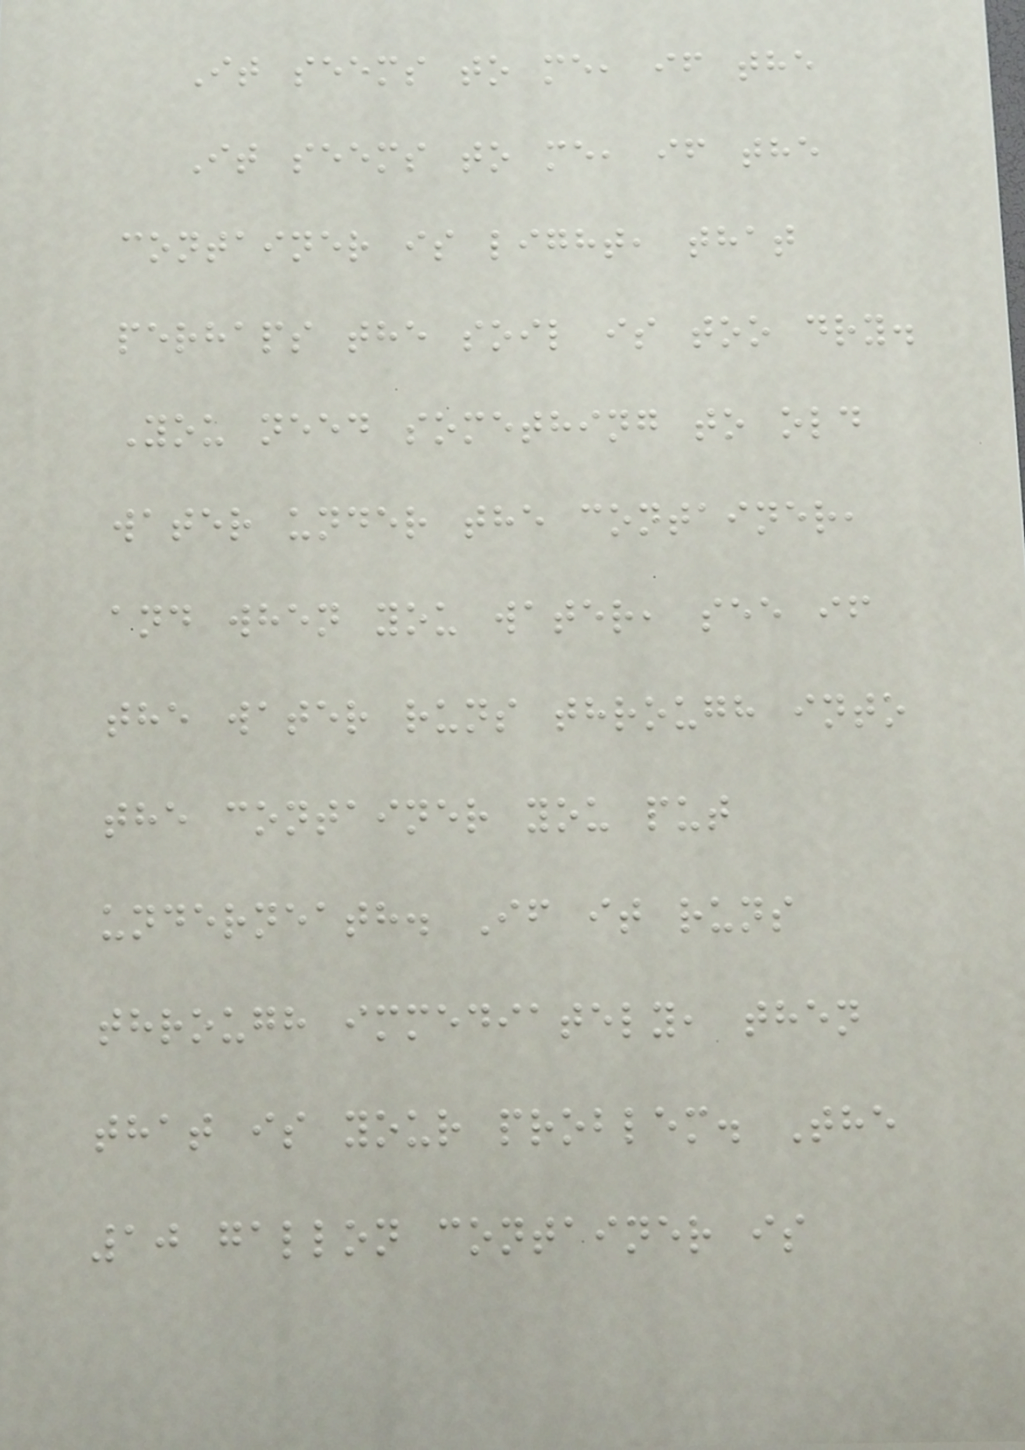It seems to me, if the
It seems to me, if the
container is light, that
perhaps the soil is too dry.
You need something to old
water under the container,
and when you water, see if
the water runs through into
the container you put
underneath. If it runs
through immediately, then
that is your problem. The
10 gallon container is
